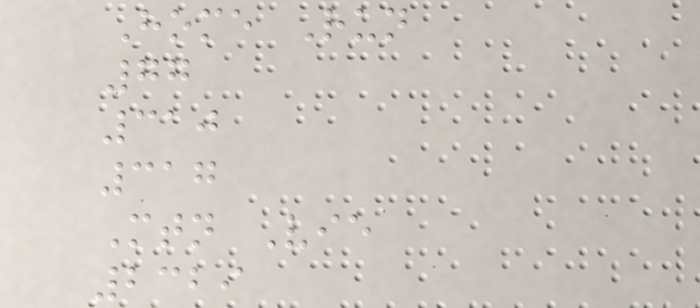Home Run
77
310
317
Mtn Vie
2329
